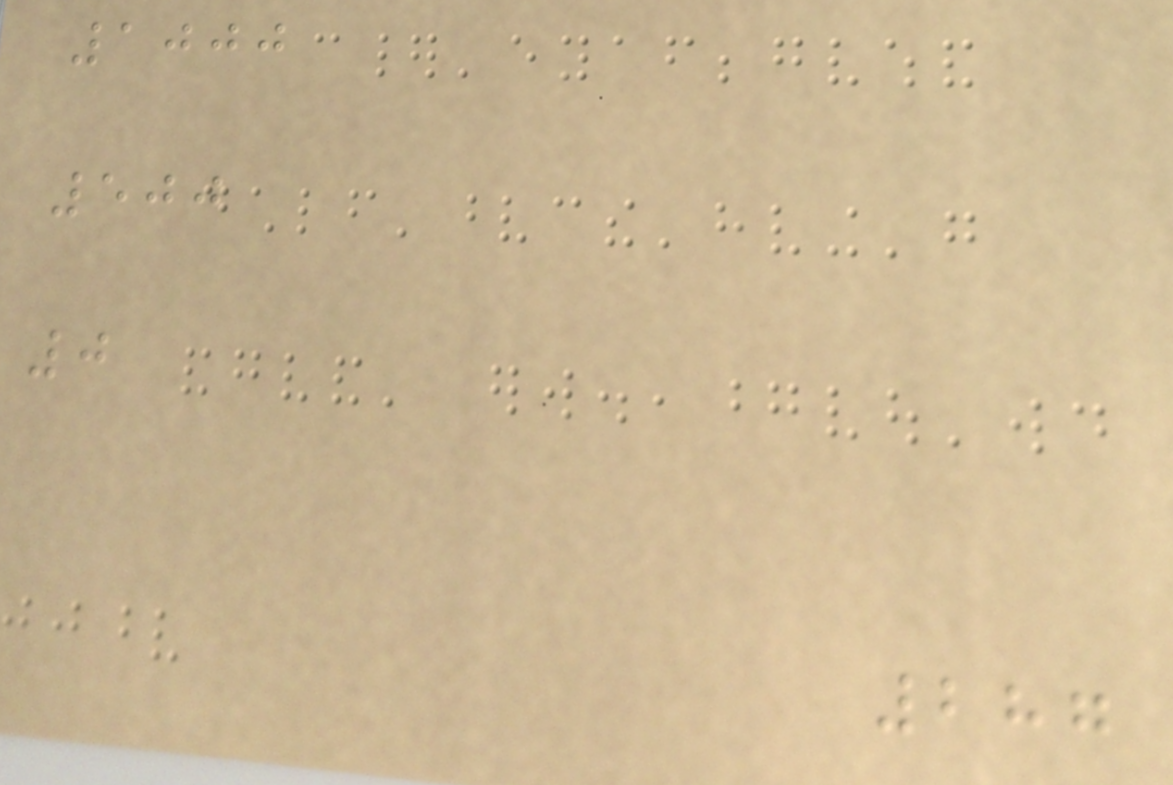1000
500
0
287
